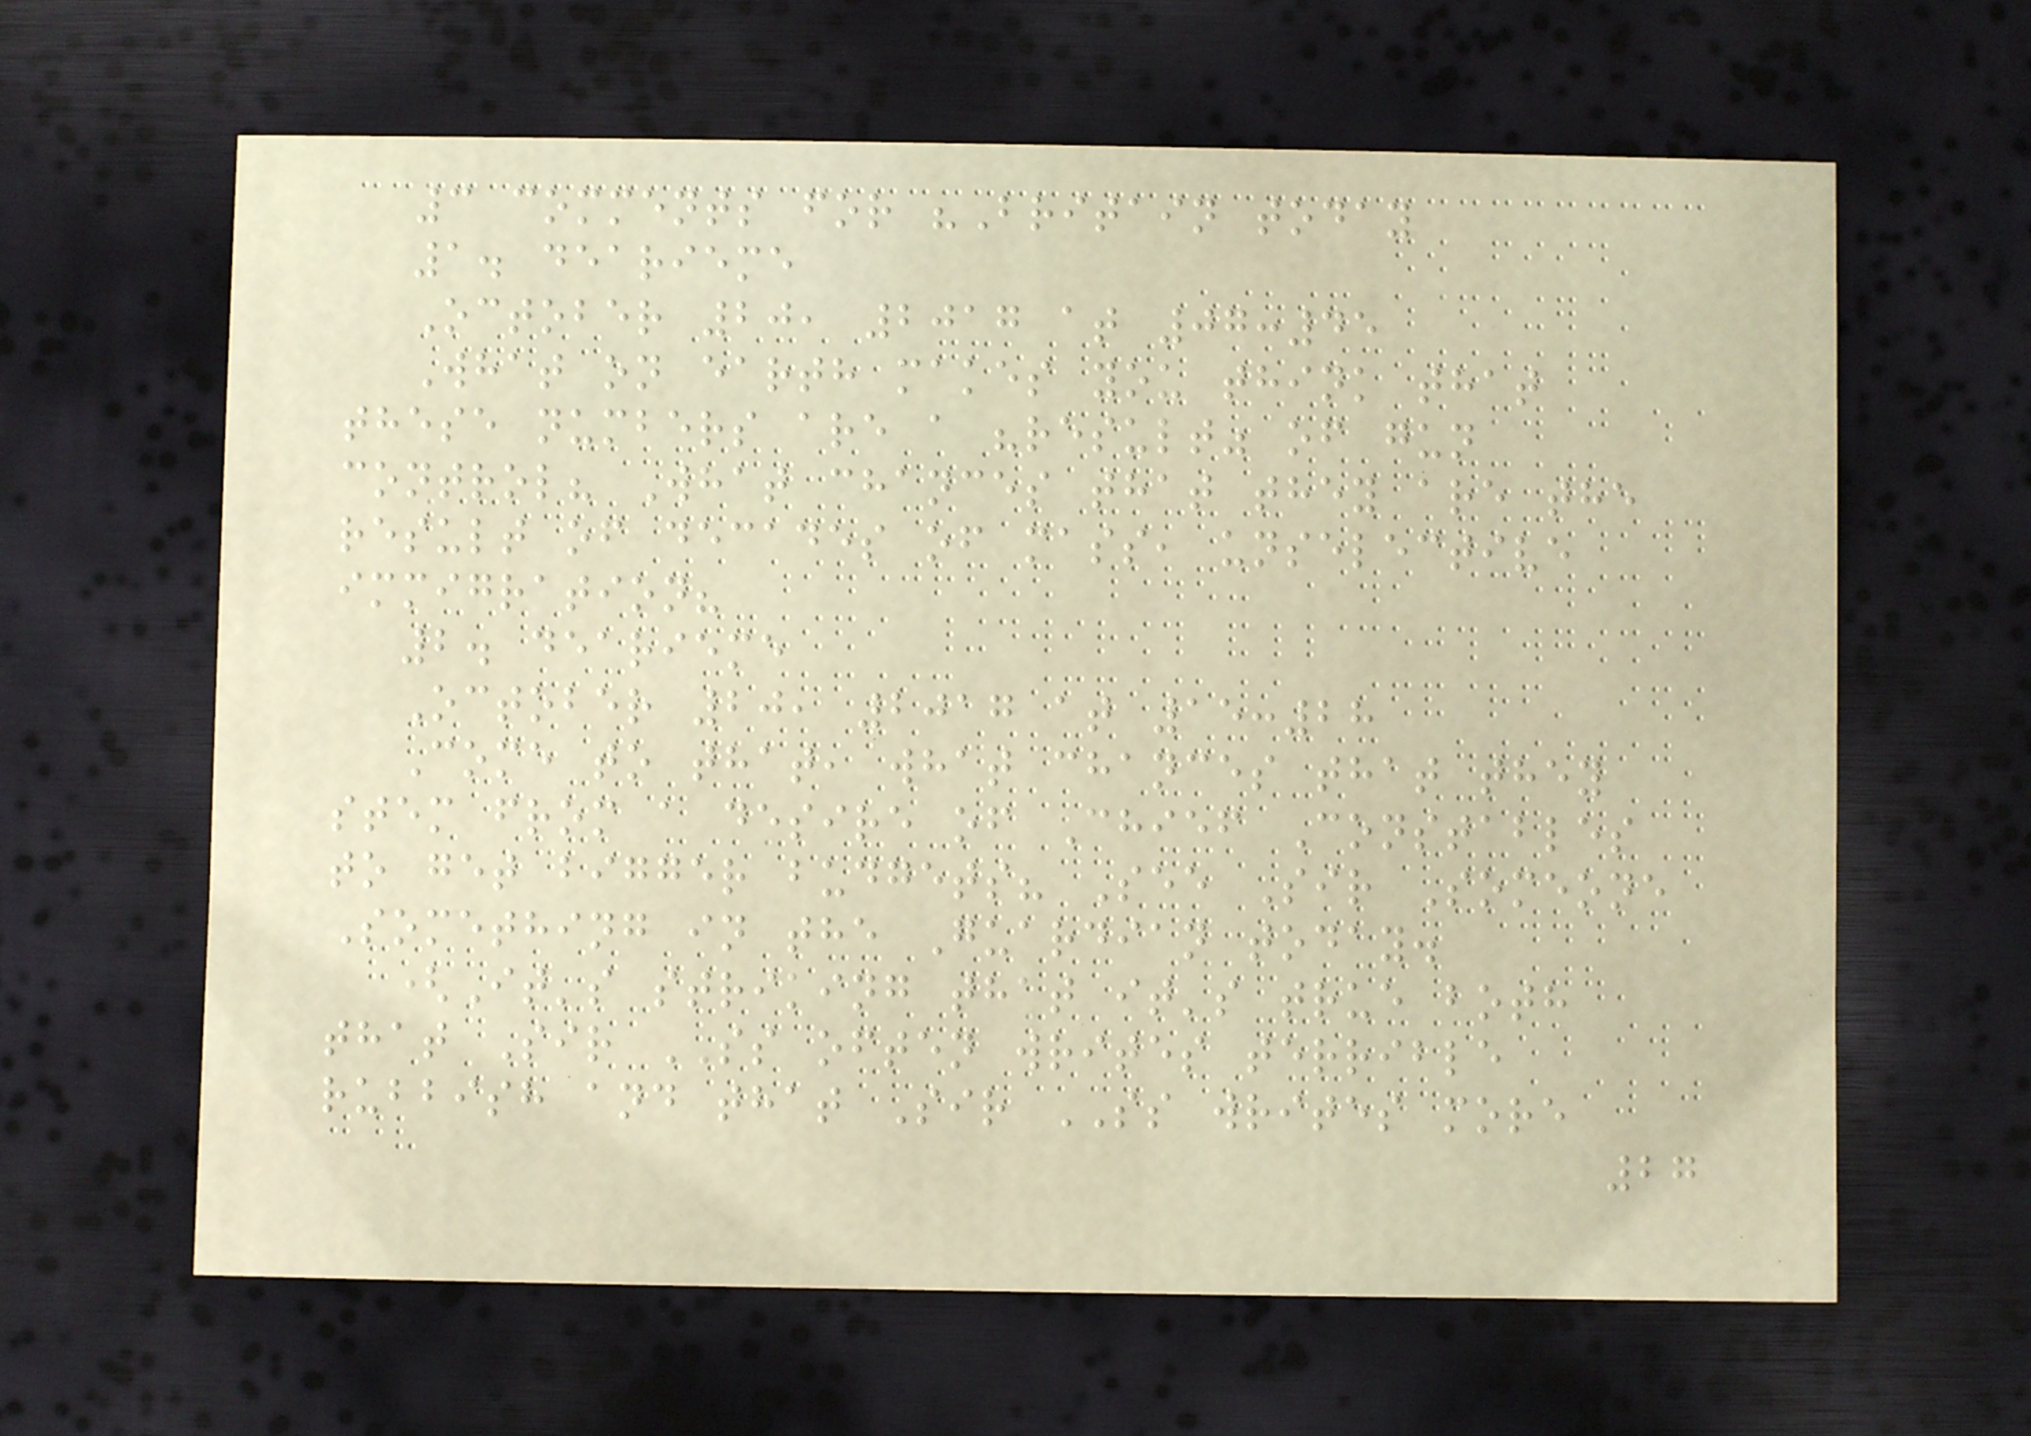3 comments for "Britain today
1. dearieme
October 20, 2017 at 07:45
What on earth makes you think that
these numbers are a "result" of gun
control? What chances that they are the
result of decades of mass, unselective
immigration?
2. dearieme
October 20, 2017 at 15:28
Come to that, what chances that they
stem from a desire of Chief Constables
to get bigger budgets? See Sir Someone
Something in the Guardian today.
(It's striking that it's true both
that Sir SS often writes terrible
rubbish and that Sir SS writes more
27
